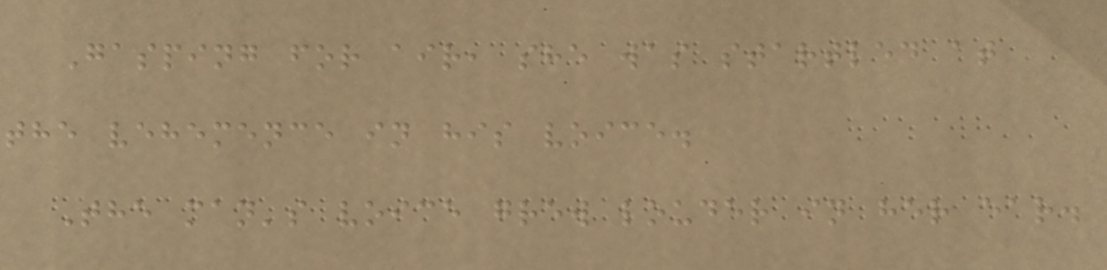Gasping for air, she was startled at
the vehemence in his voice.
The man's voice grew louder in her ear.
